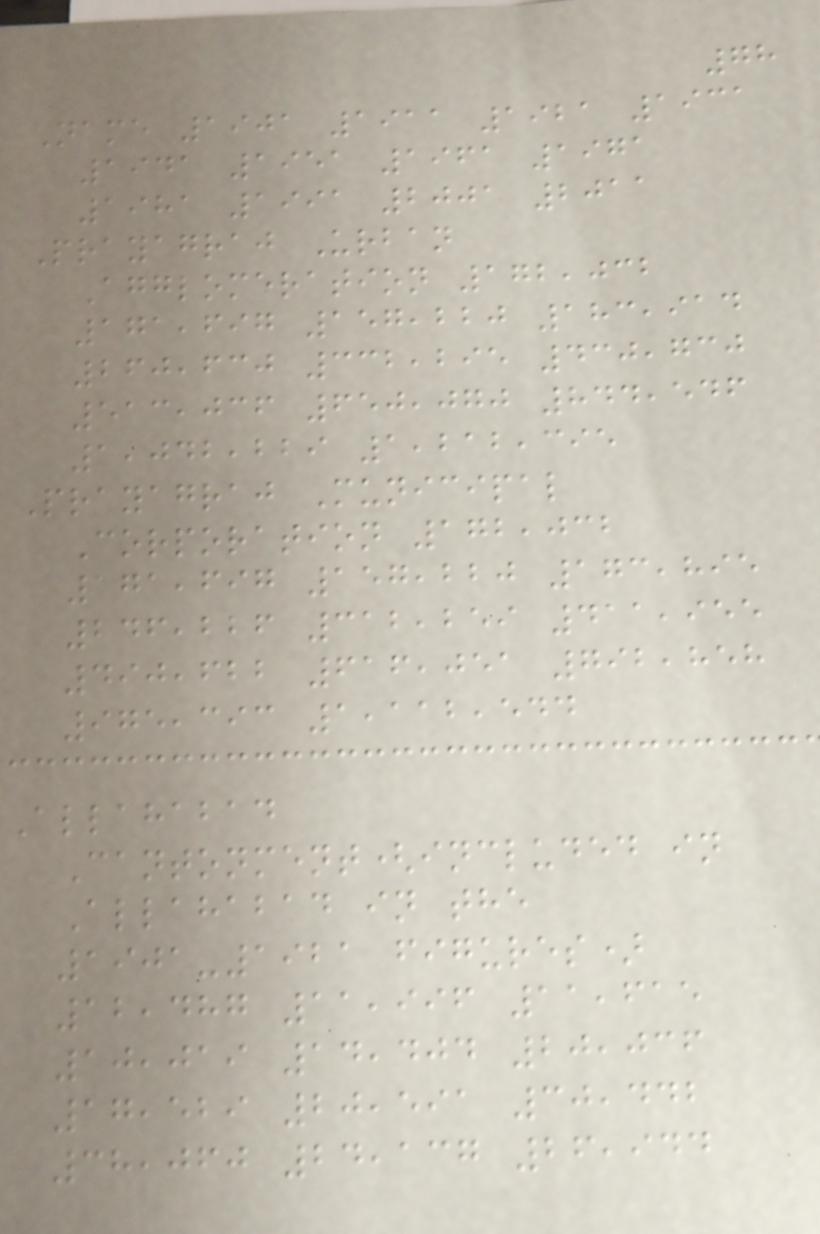78
Name 1901 1911 1921 1931
1941 1951 1961 1971
1981 1991 2001 2011
Prayagraj Urban
Agglomeration 172,032
171,697 157,220 183,914
260,630 332,295 430,730
513,036 650,070 844,546
1,042,229 1,212,395
Prayagraj Municipal
Corporation 172,032
171,697 157,220 173,895
246,226 312,259 411,955
490,622 616,051 792,858
975,393 1,112,544
Allahabad
Cantonment(included in
Allahabad in the
1901-1921 figures)
12,487 11,996 11,615
10,019 14,404 20,036
17,529 20,591 30,442
38,060 24,137 26,944
